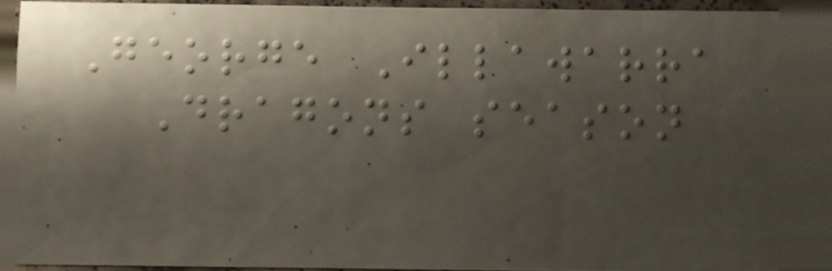George Illawarra
Dragons season
